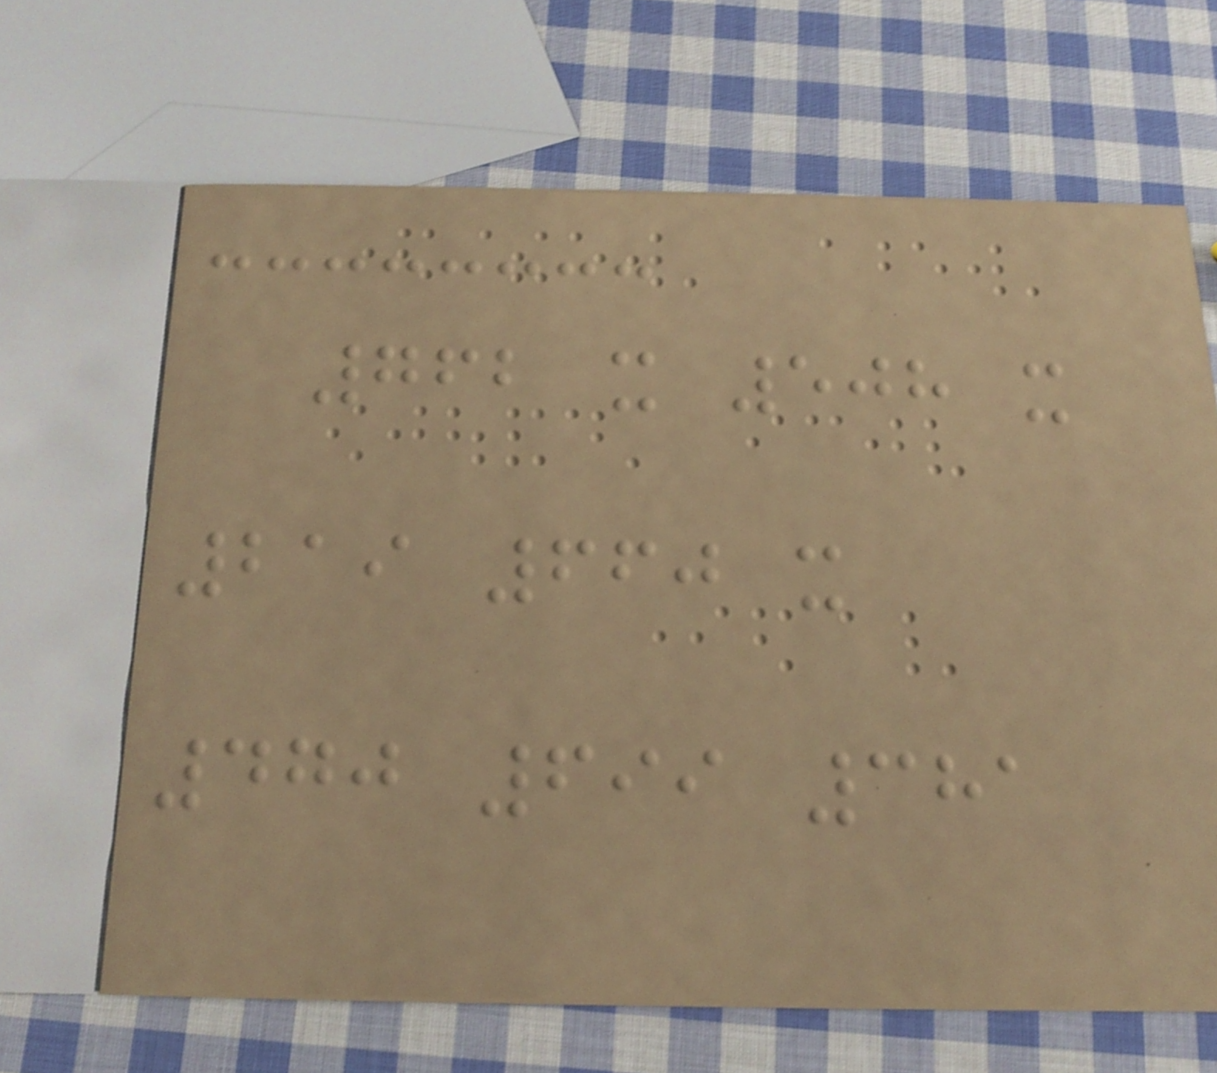762 x 508 x
219 660 x
470 699 381
